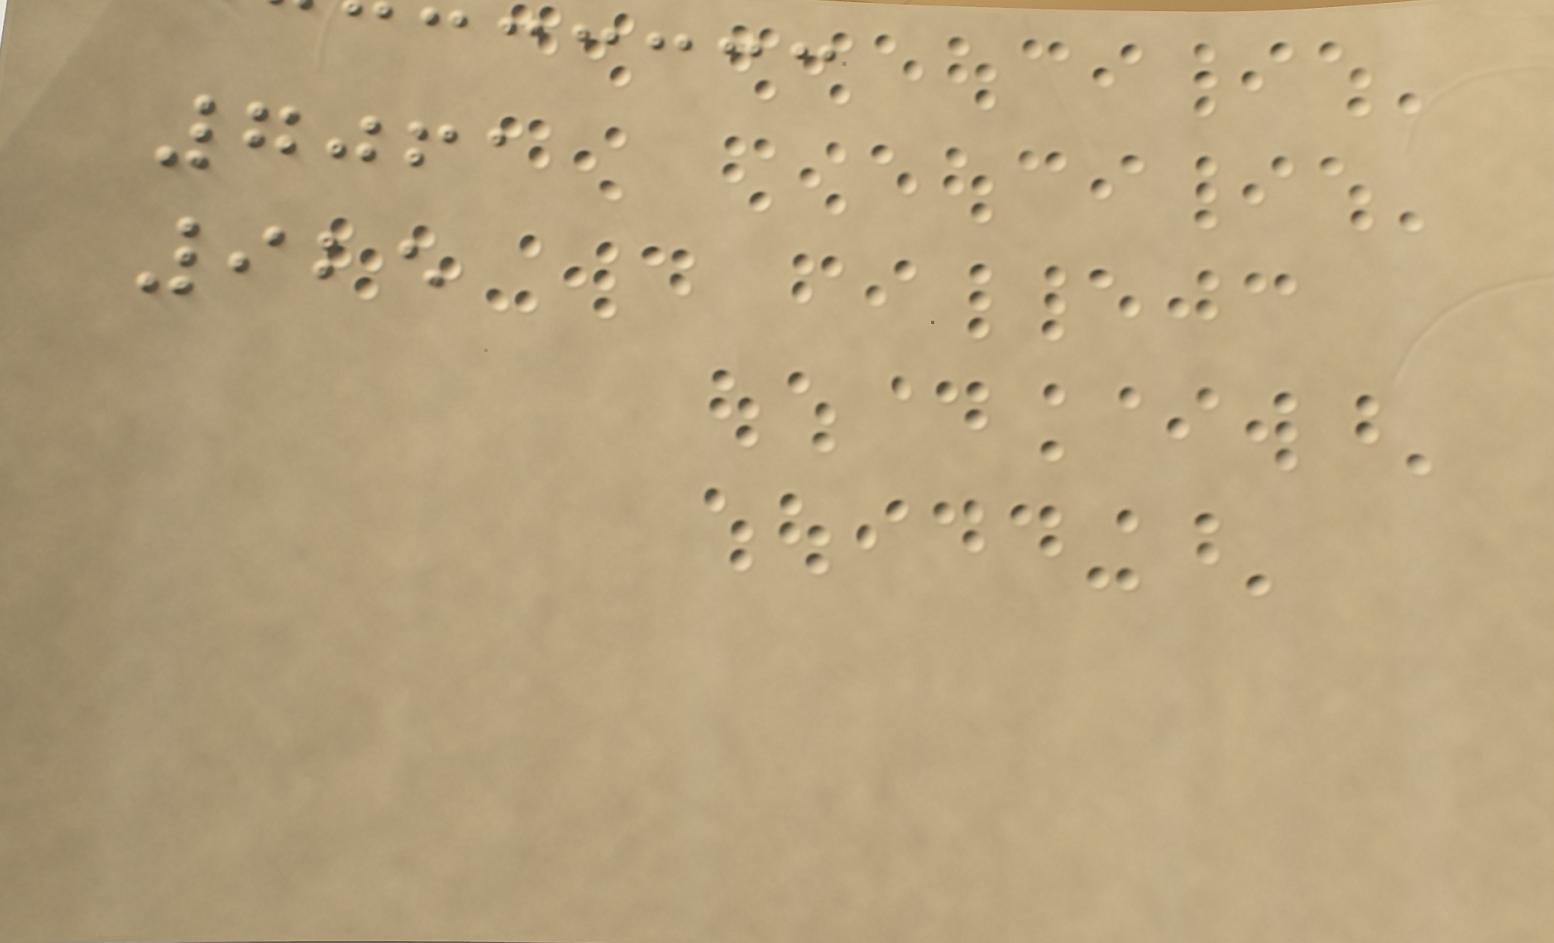7061
925
